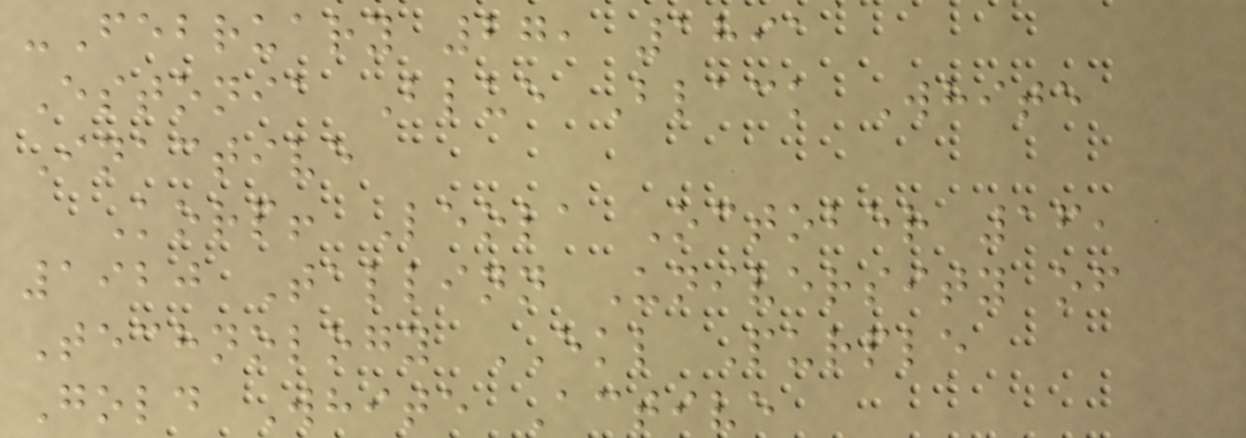-February 27, 1891
Estonia Blue Black White
Inactive
Korp! Leola October 16,
1920 Tallinn University of
Technology EKL Purple
Gold White Active
